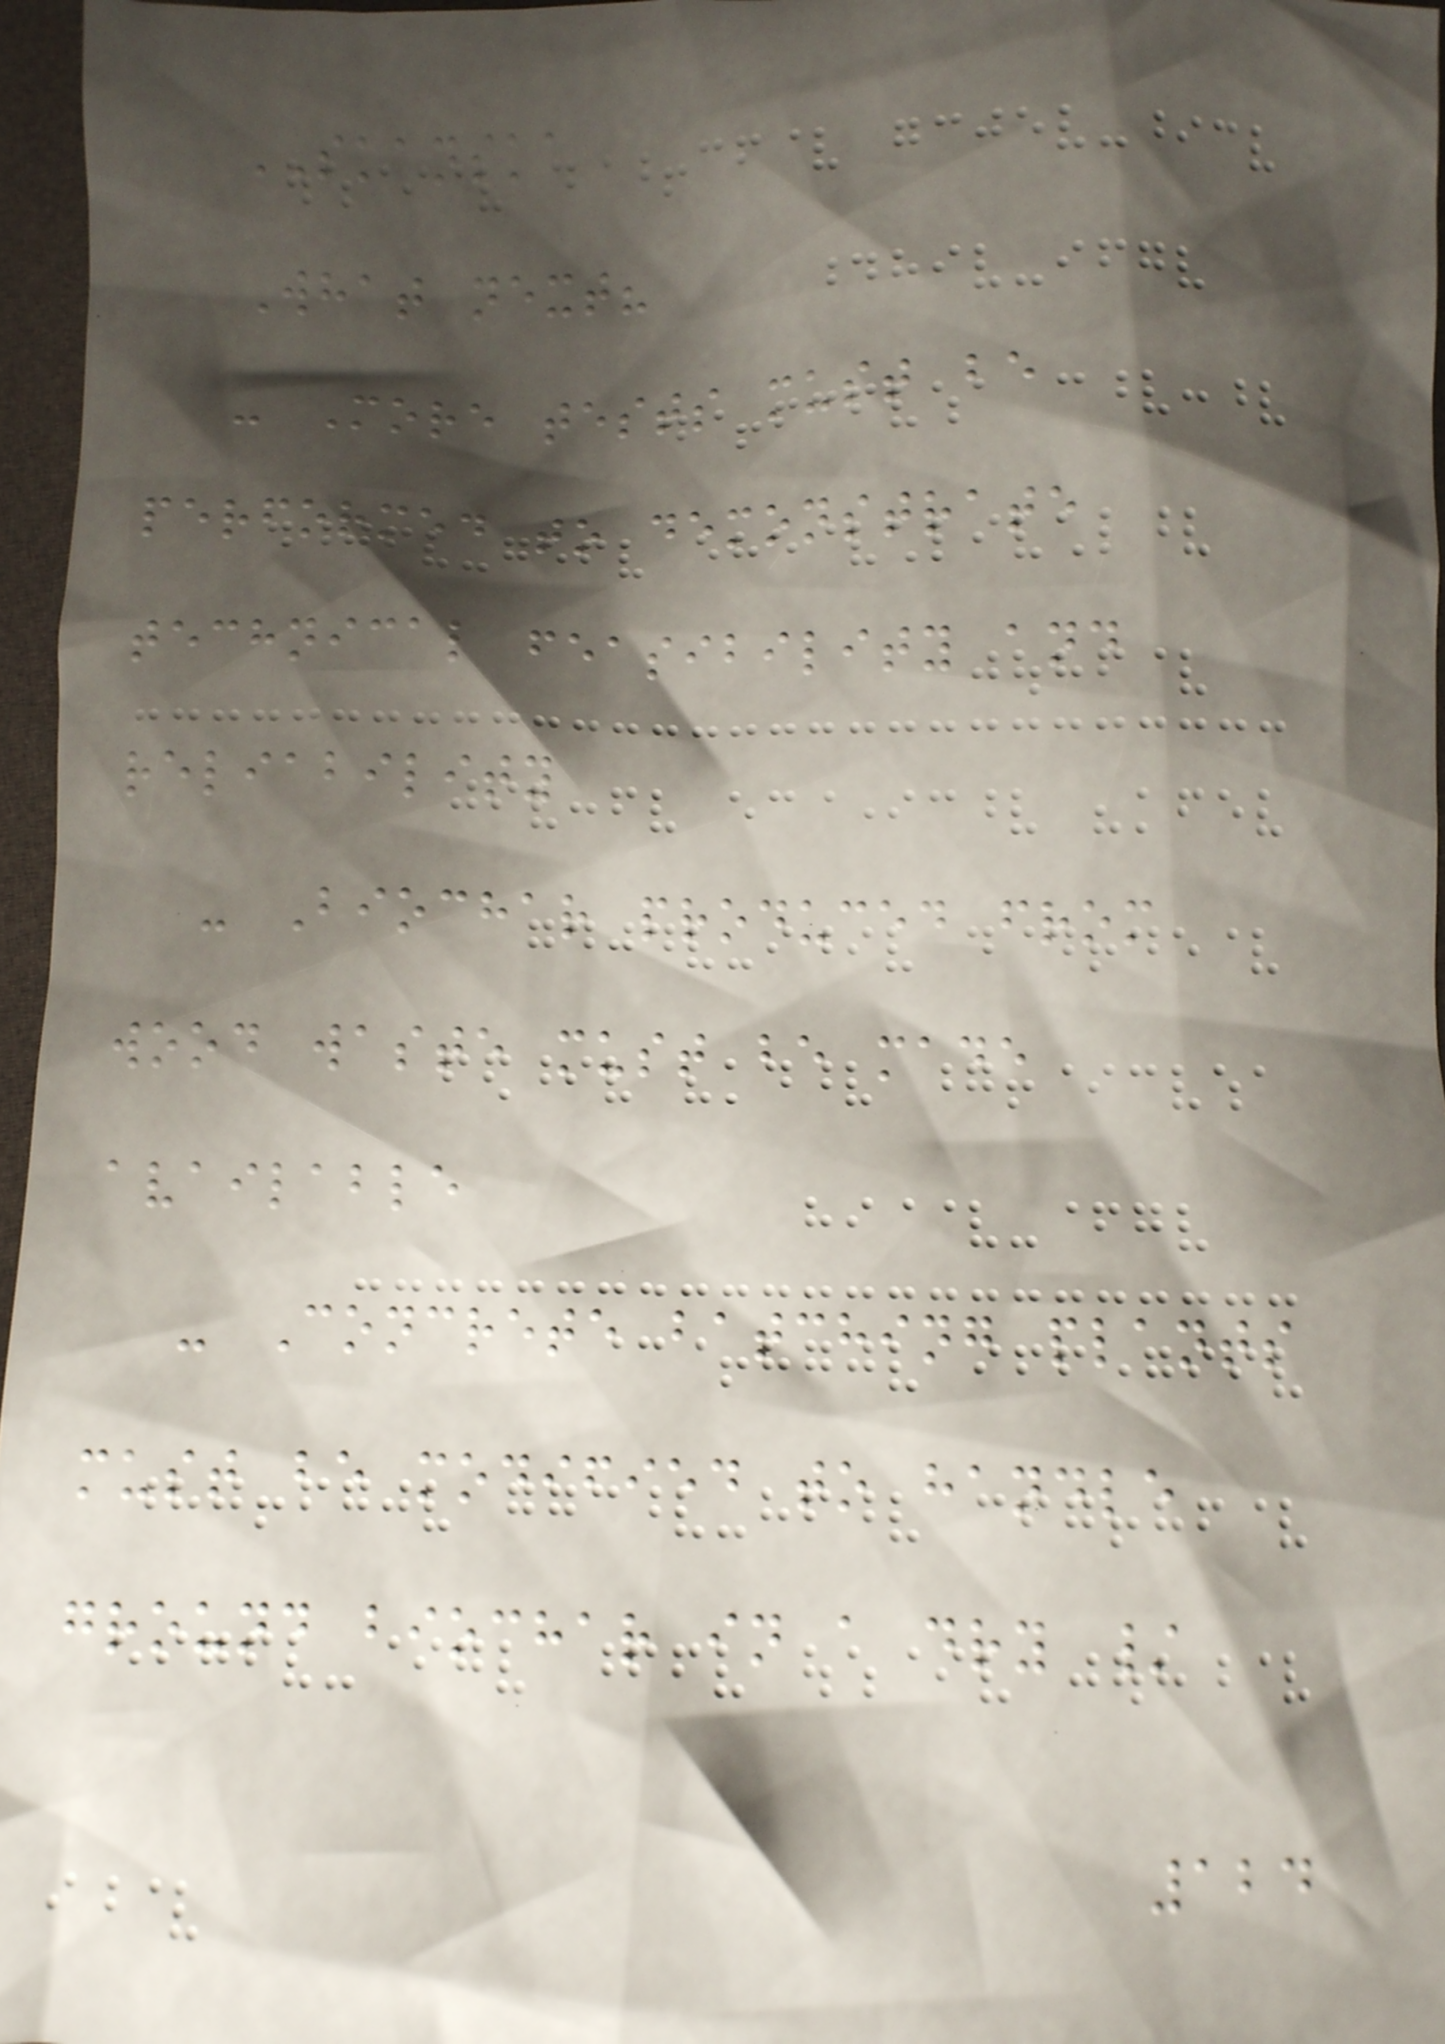SKANSKA
What next?
- More tests must be
performed to demonstrate
technical feasibility and
reliability
- Biochar produced from
wood waste must be made
available
- Concrete batching plants
must be modified to handle
ground biochar in a dry /
124
